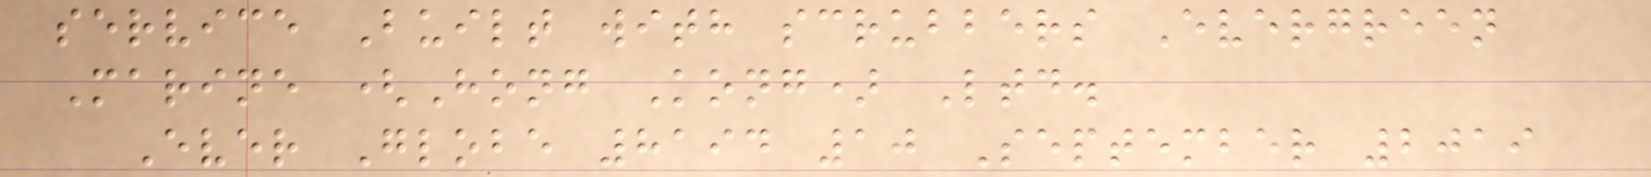service Built with scrubbers Evergreen
Marine (Hong Kong) Ltd.
Ever Globe 8194 10 September 2019
